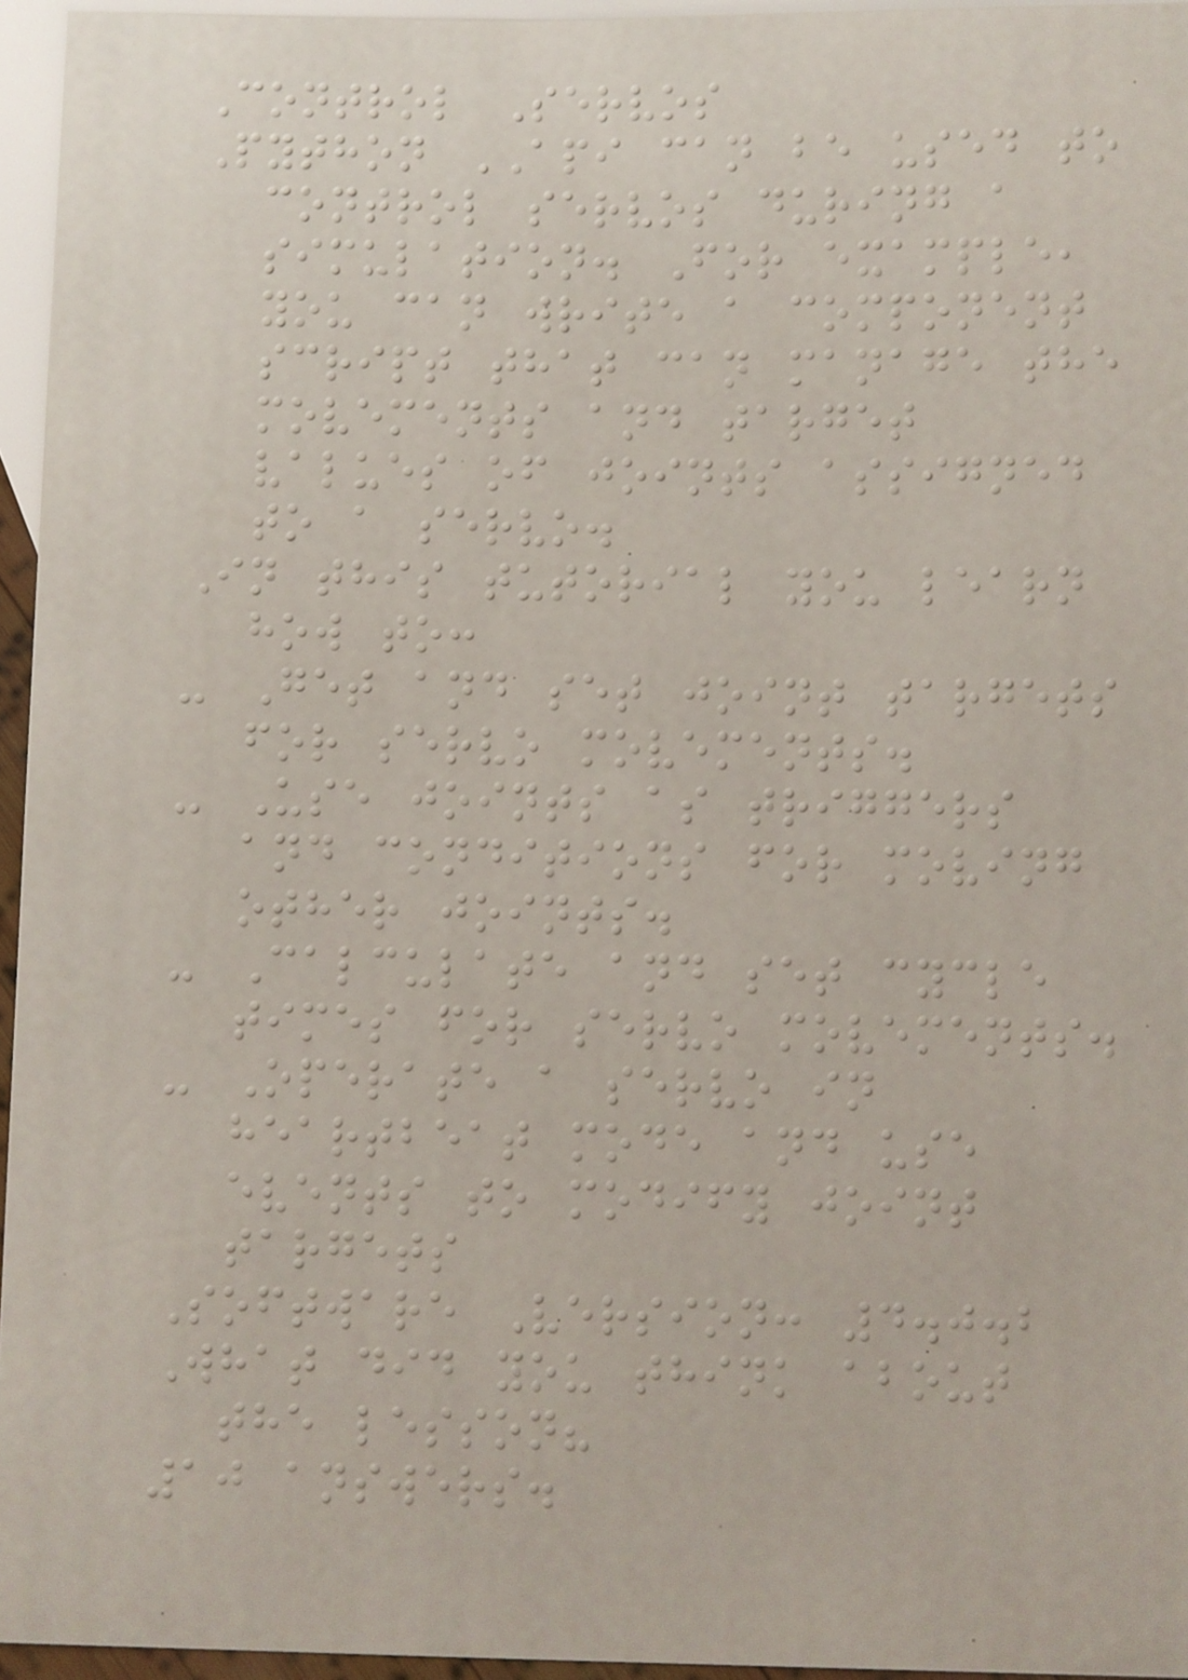Control Servos
Python API can be used to
control servos during a
simulation. For example,
you can write a component
script that can manage the
movements and target
values of joints assigned
to a servo.
In this tutorial you learn
how to:
- Get and set joint targets
for servo movements.
- Use joints as triggers
and conditions for moving
other joints.
- Calculate and set cycle
times for servo movements.
- Operate a servo in
heartbeat mode and use
events to modify joint
targets
Software Version: 4.0.2
What did you think about
the lesson?
10 answers.
